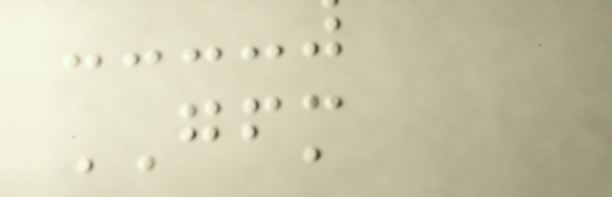GFM
